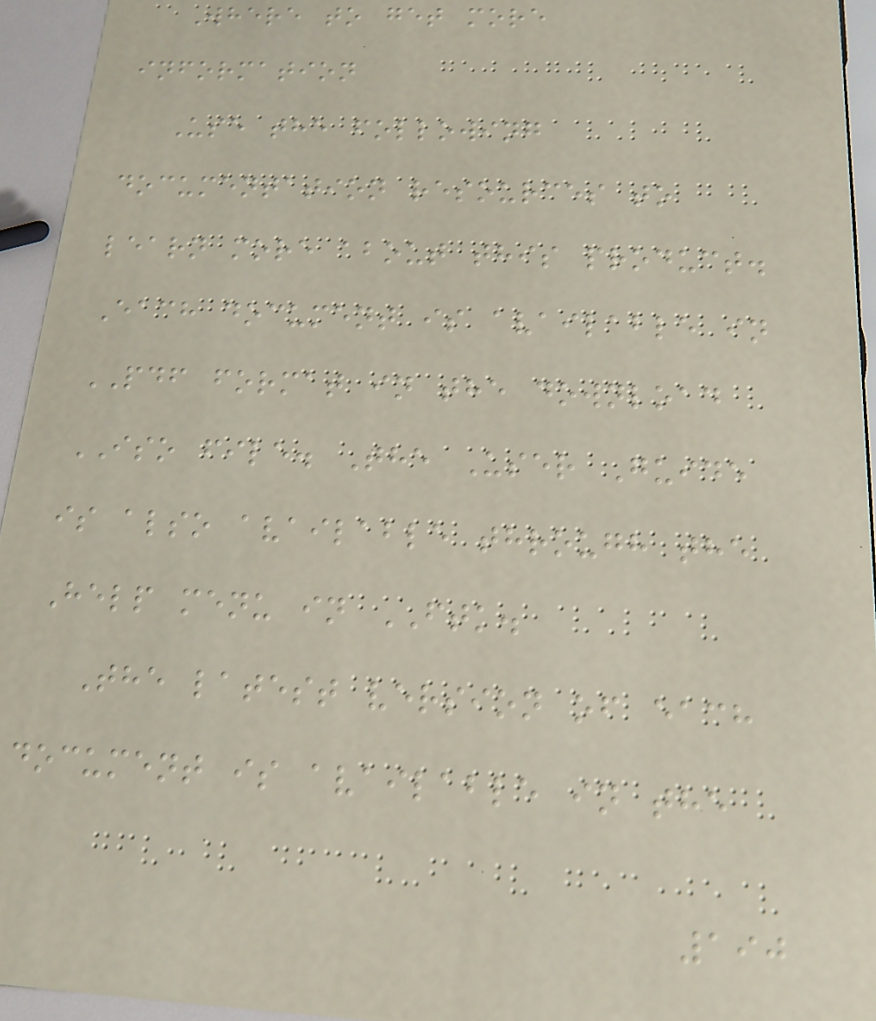Where to get more
information
Use the following
documentation resources to
learn more about this product.
Each document is available in
PDF format in the download
ISO file. The User Guide
is also available through the
Help menu in FTK.
The latest version of each
document is available in the
190
